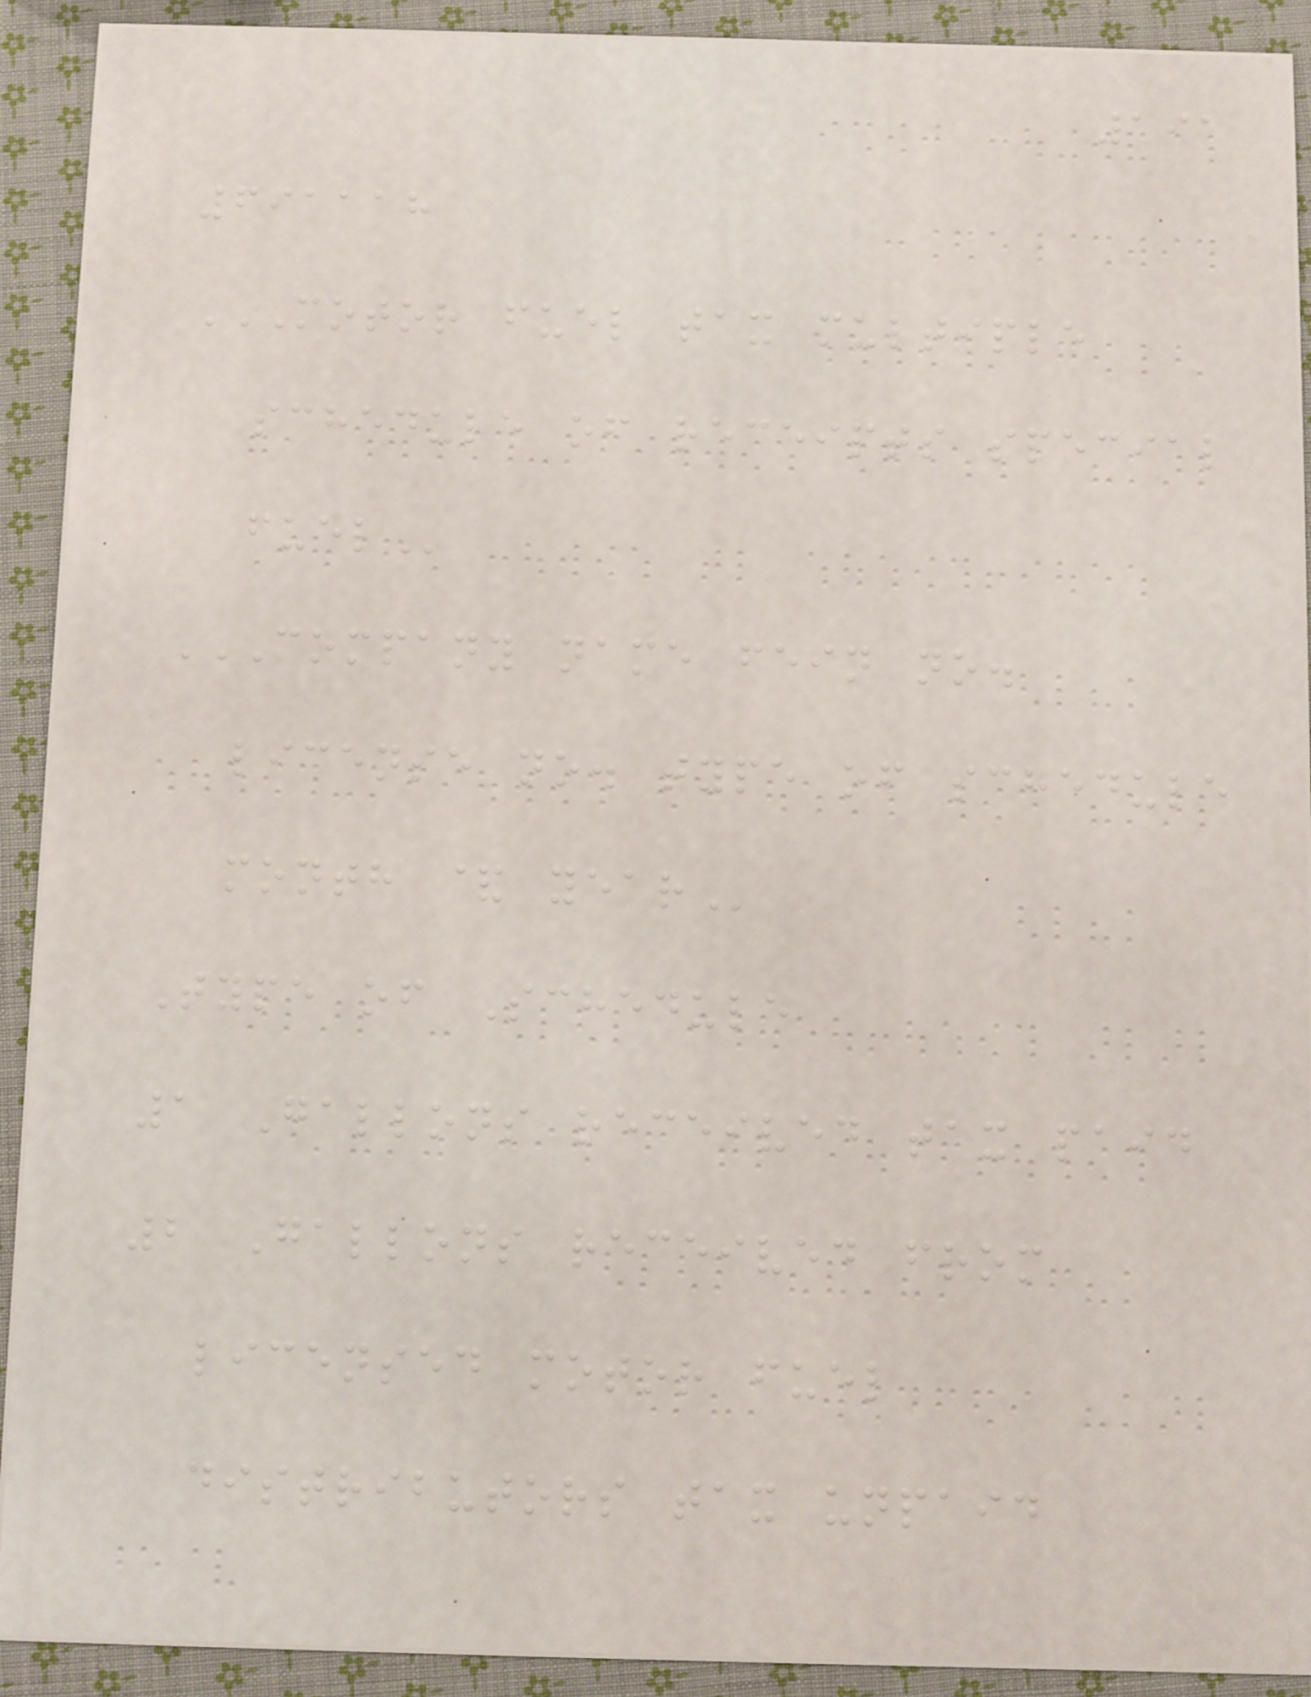191
691118
MOTOR FUEL TAX MULTIPLE
SCHEDULE OF RECEIPTS SPECIAL
FUEL
COMPANY NAME FEIN NO.
LICENSE NO. TYPE OF SCHEDULE
MONTH & YEAR
Type of Schedule
1 Gallons received tax paid
2 Gallons received from
licensed motor fuel
distributors tax unpaid
